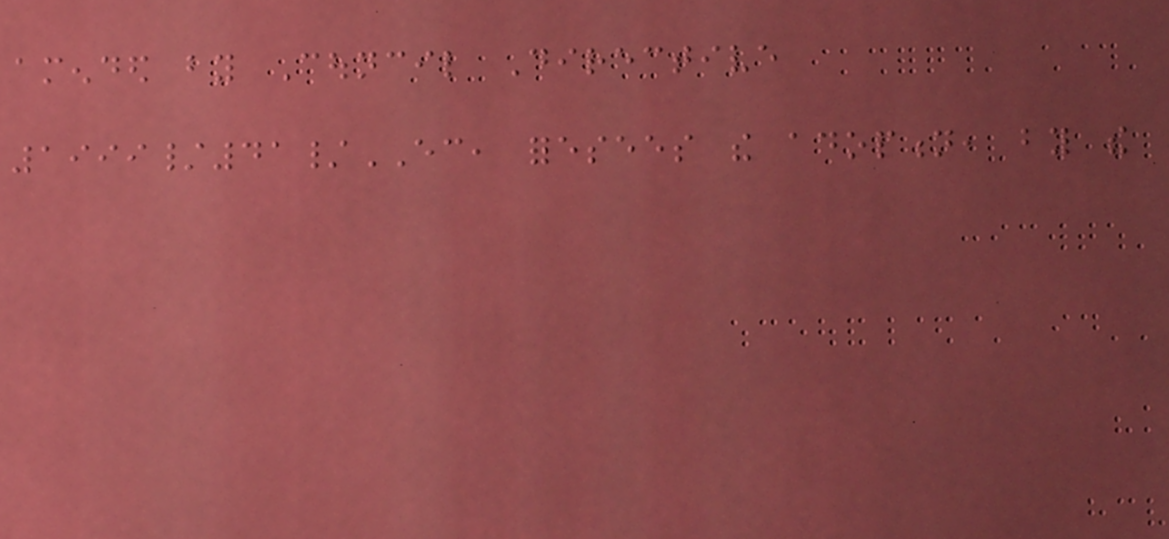amended by Council Directive
1999/41/EC, foresees the adoption, by the
